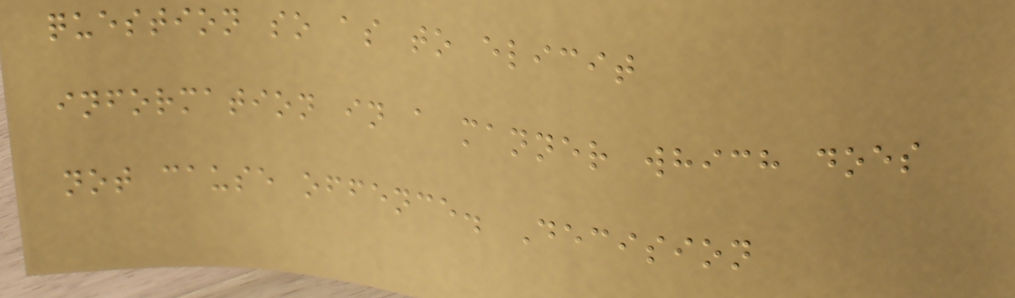question so as to elicit
information in a manner which does
not cause offence. Decision
